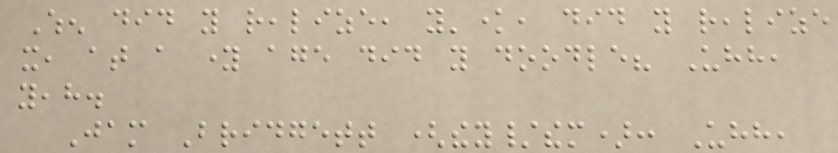When did you realize, y'know, did you realize
it, at a young age did you doodle? Uhh,
yeah.
Jam Bridgett (they/them): Uhh,
